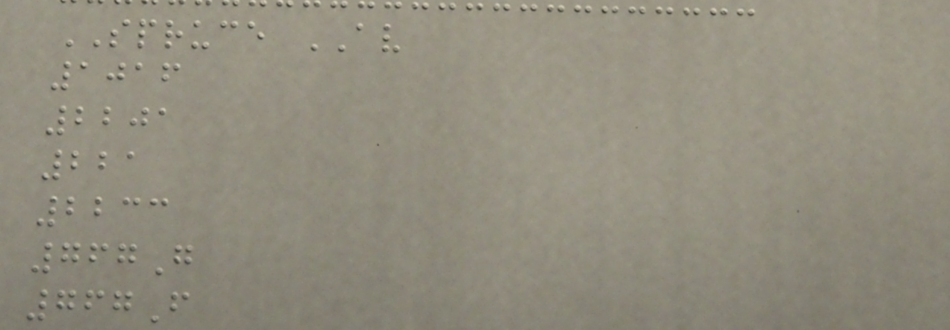SPRUCE AV
1016
2201
221
2233
767G
767F
